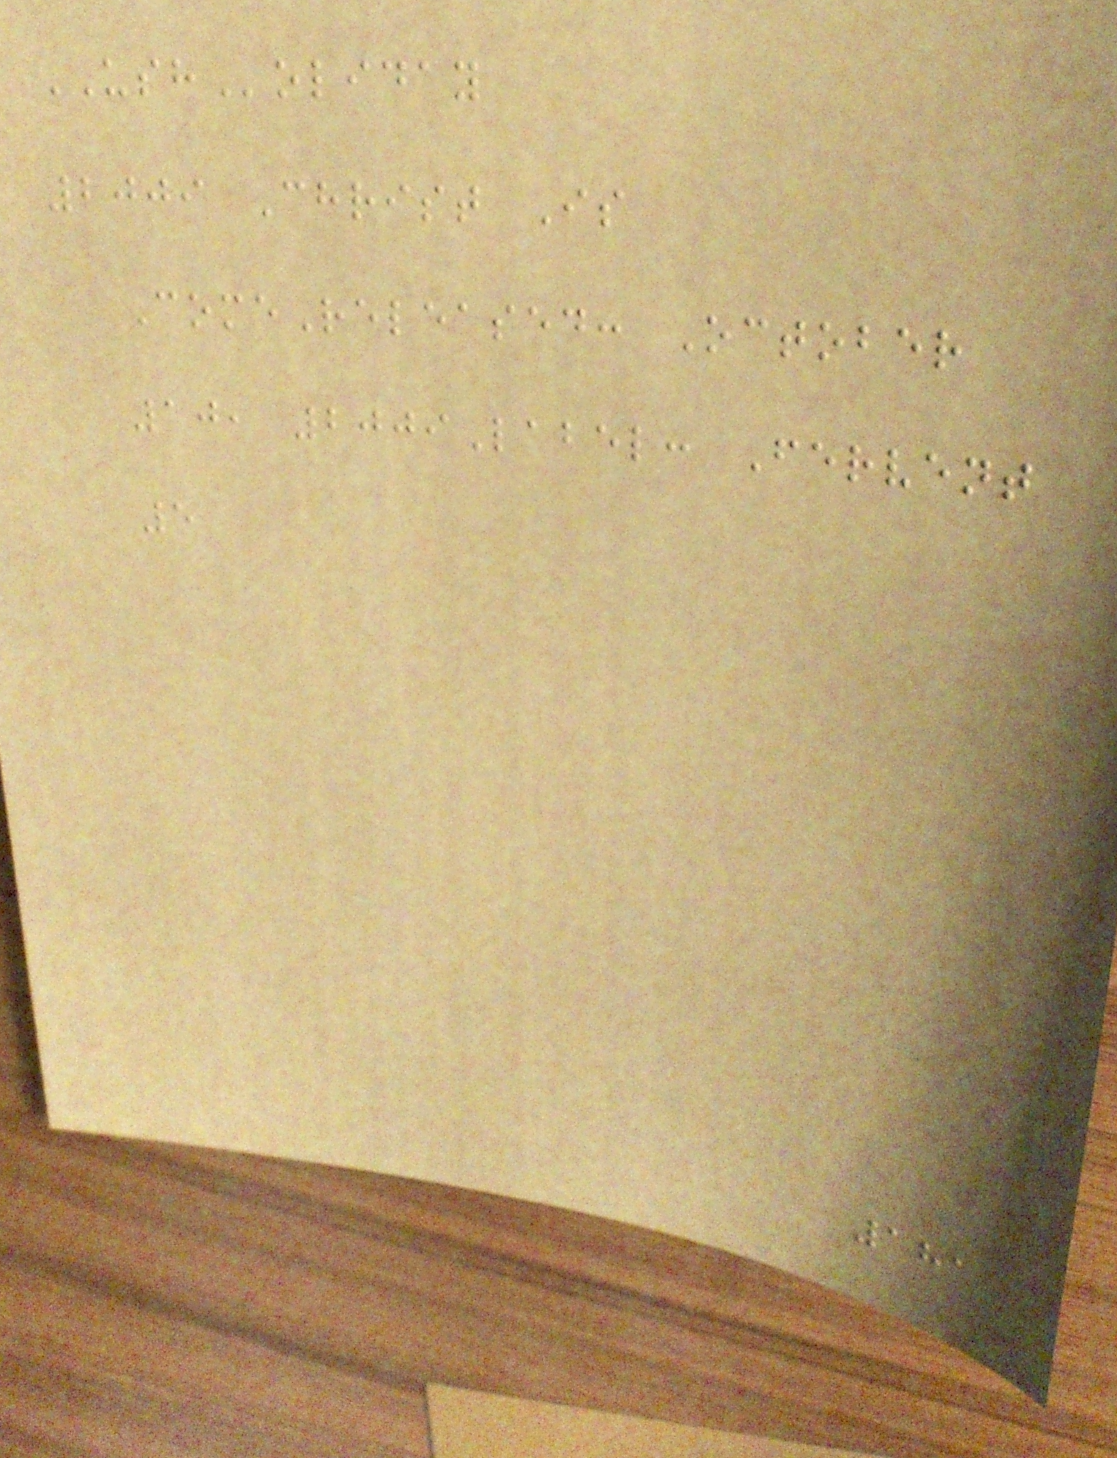USHoliday
2009 Christ Is
ComeReleased: October
10, 2009Label: Fervent
5
181
